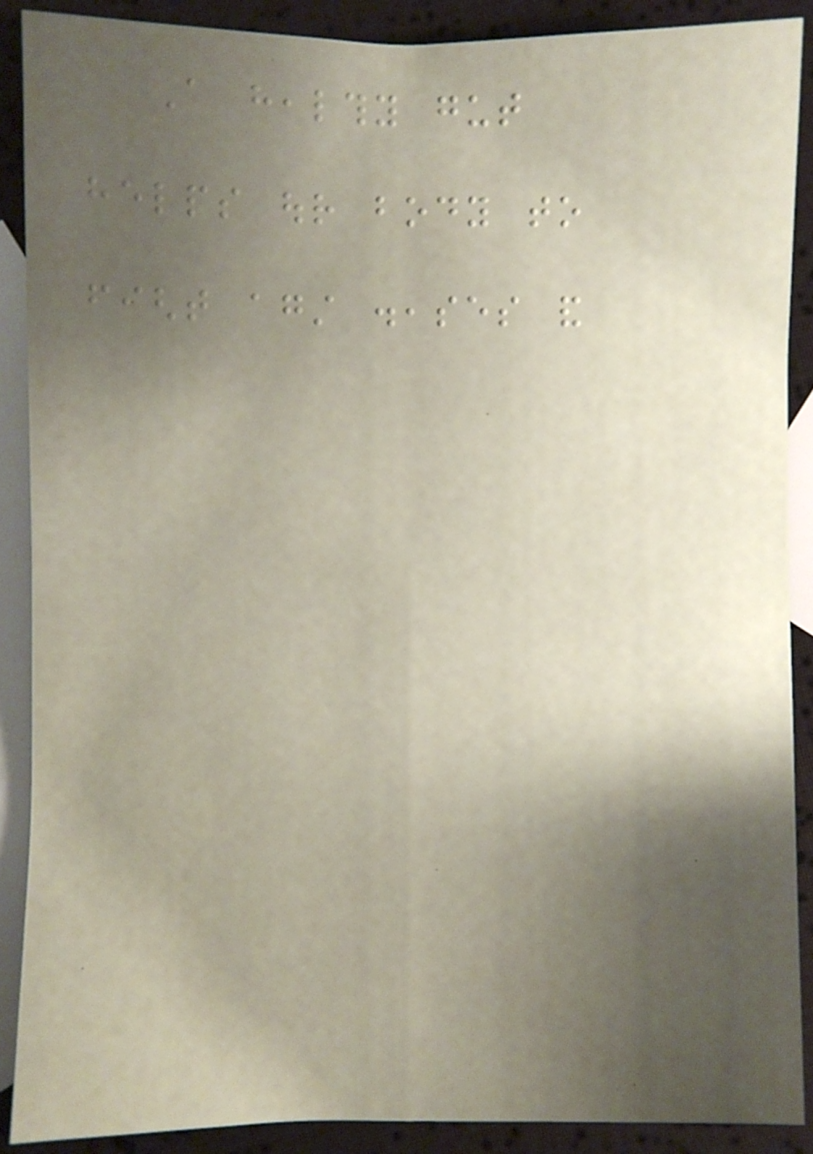A healthy gut
helps our body to
fight against diseases and
